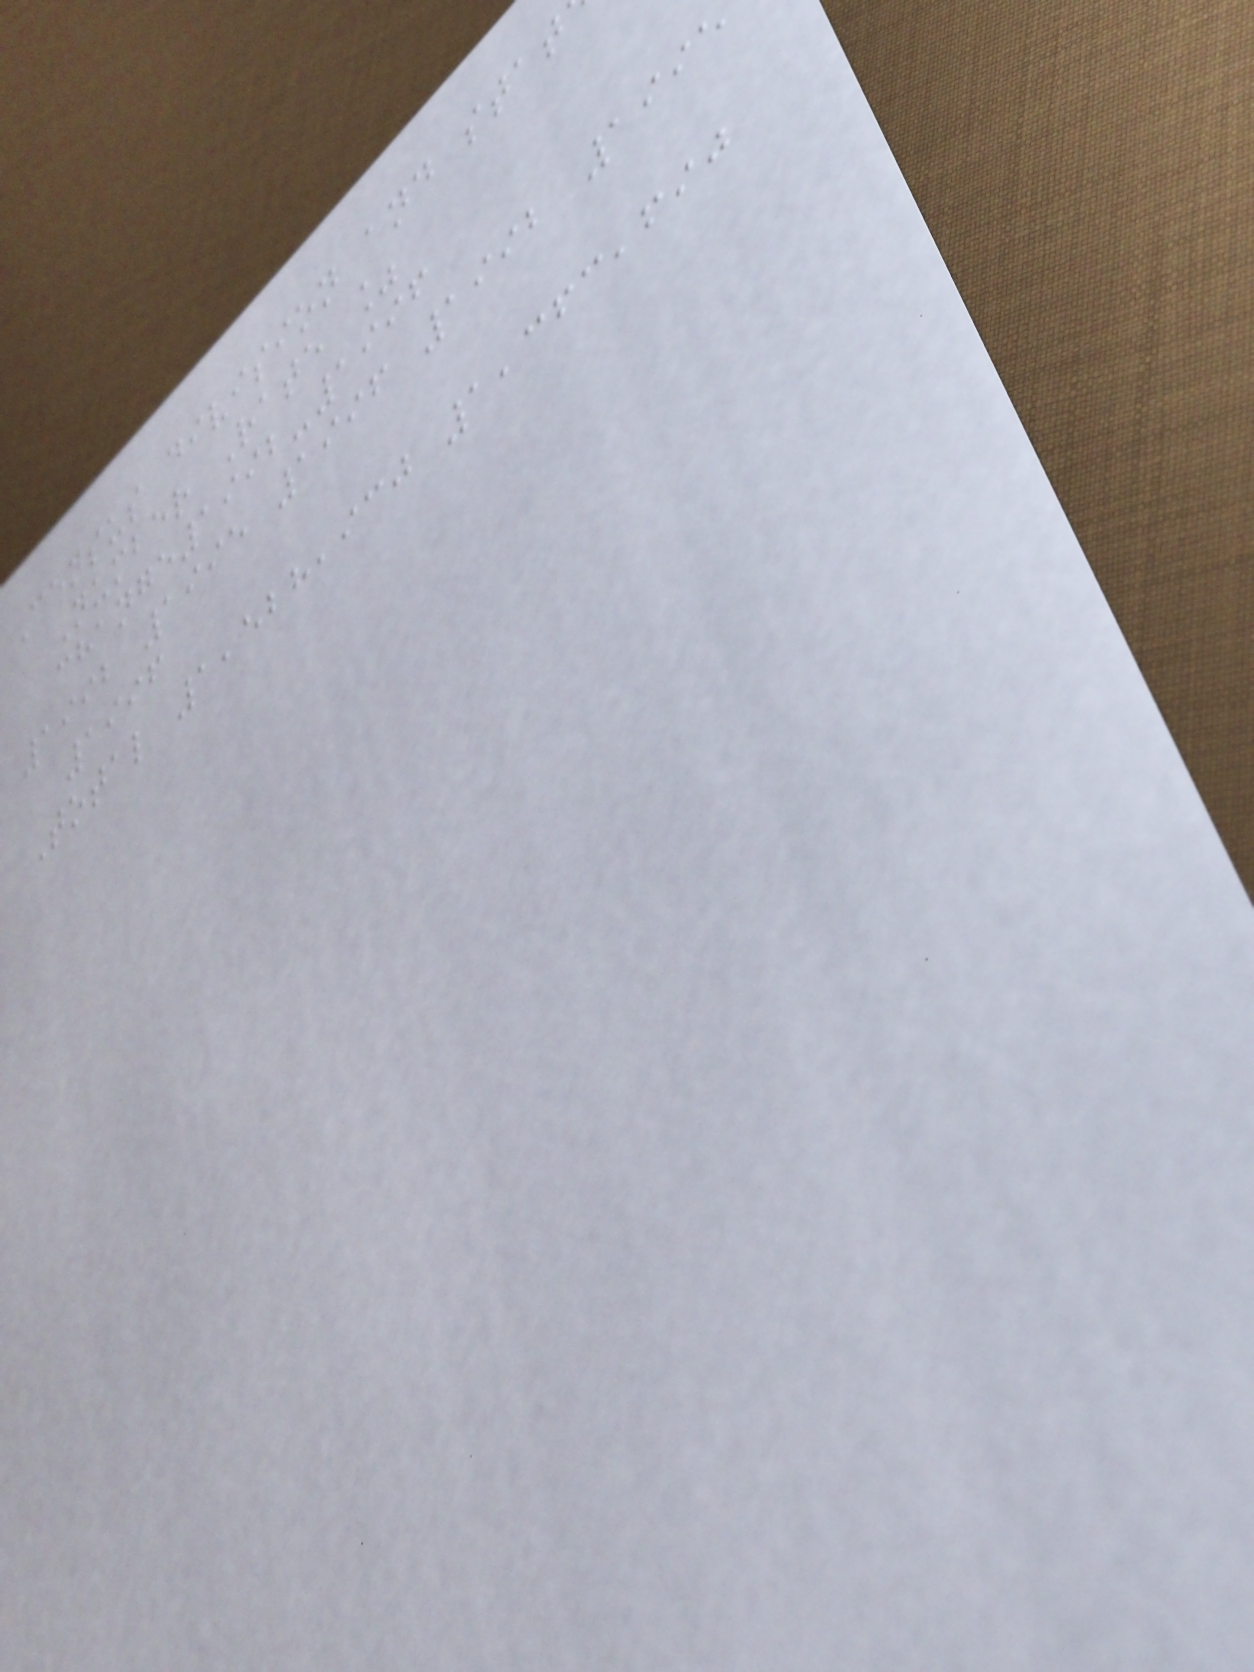Census division and stat
Number Rate %
change1992-1996
1992 1995 1996 1992 1995
1996
Total 1,528,930 1,363,690
